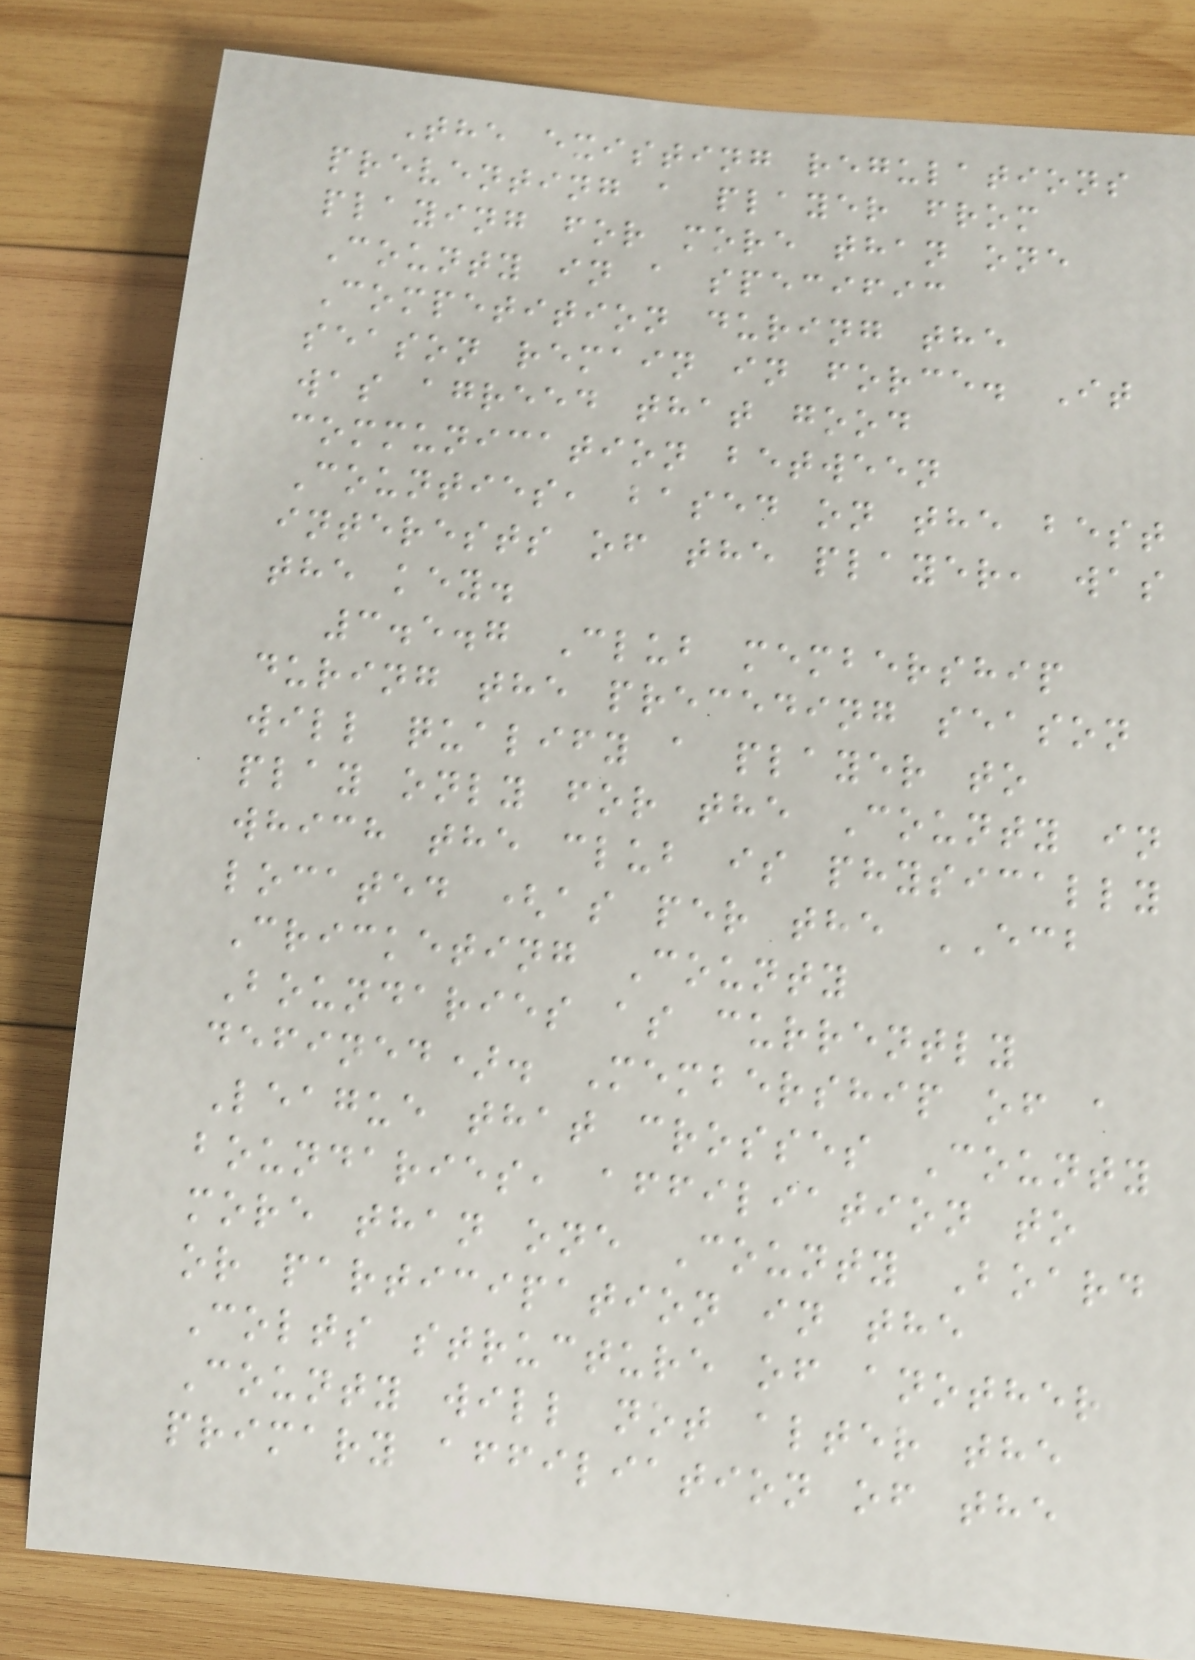The existing regulations
preventing a player from
playing for more than one
County in a specific
Competition during the
season remain in force. It
was agreed that good
communication between
Counties, based on the best
interests of the player, was
the key.
3.5.7 Club membership
during the preceding season
will qualify a player to
play only for the County in
which the club is physically
located (as per the ECB
Cricketing County
Boundaries as currently
defined). Membership of a
League that crosses County
boundaries, affiliation to
more than one County Board
or participation in the
Colts structure of another
County will not alter the
primary affiliation of the
